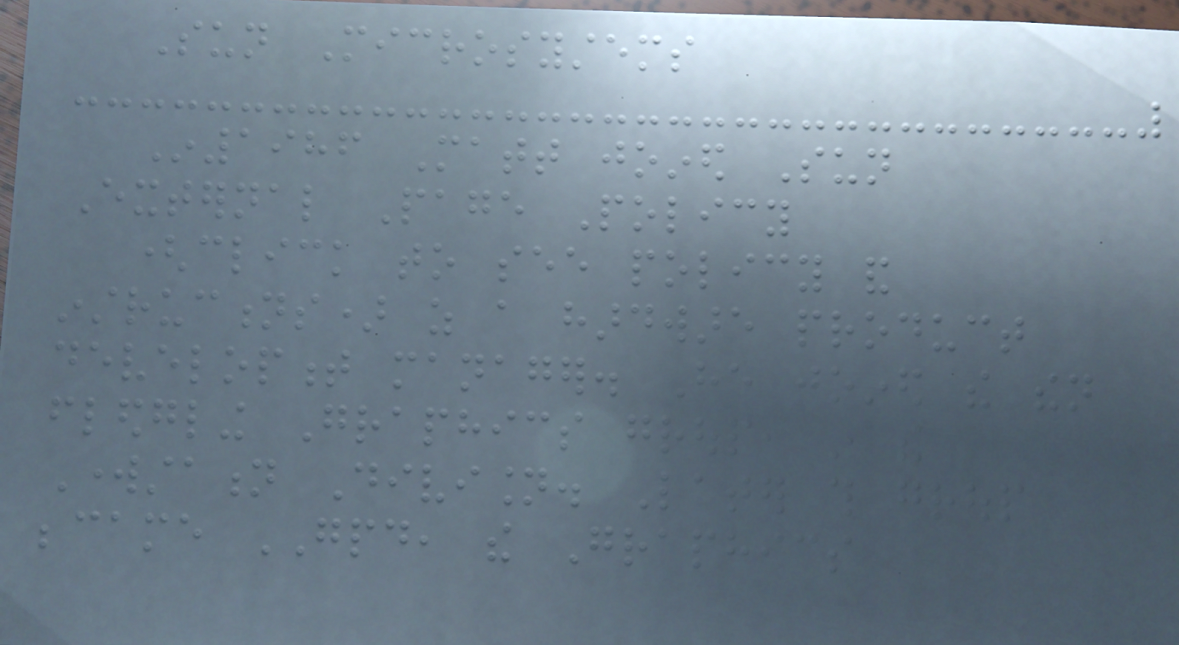Sun Microsystems
In1986 Matt joined Sun
External Page Policy
(click to see policy and
instructions) as a hardware product
development manager. He joined the then
fledgling Graphics group, in the
Workstation Division. Later this group
became GPD, the Graphics
